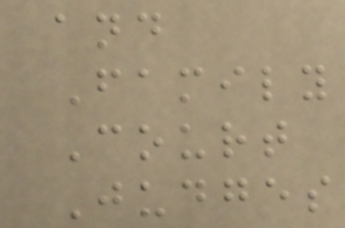and
Family
Court
Judges
